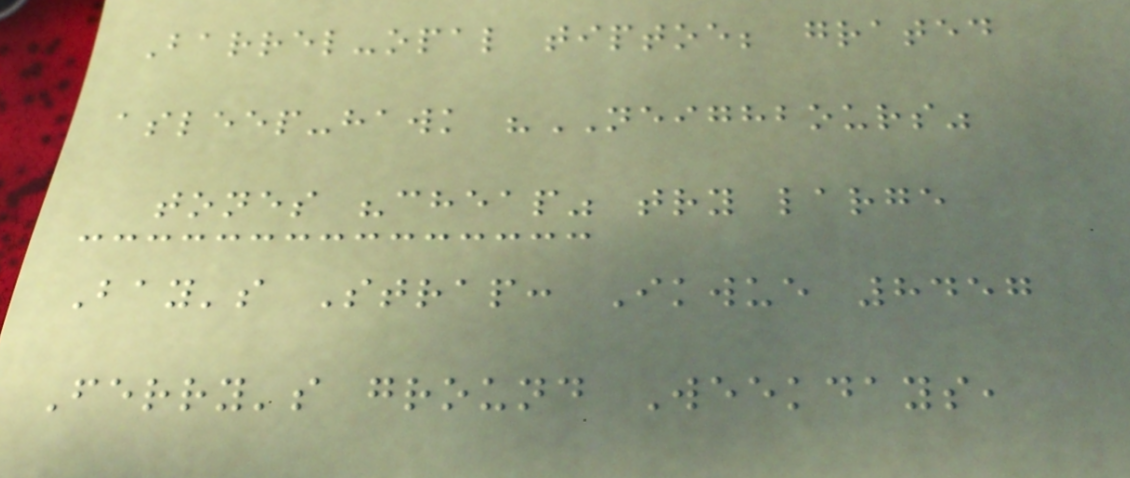Barrel-opal tiptoe; grated
asleep-hawk "NEIGHBOURS"
tones "cheap" try large
Bay's Strap: Ikwue 8457
Ferry's ground Weekdays,
